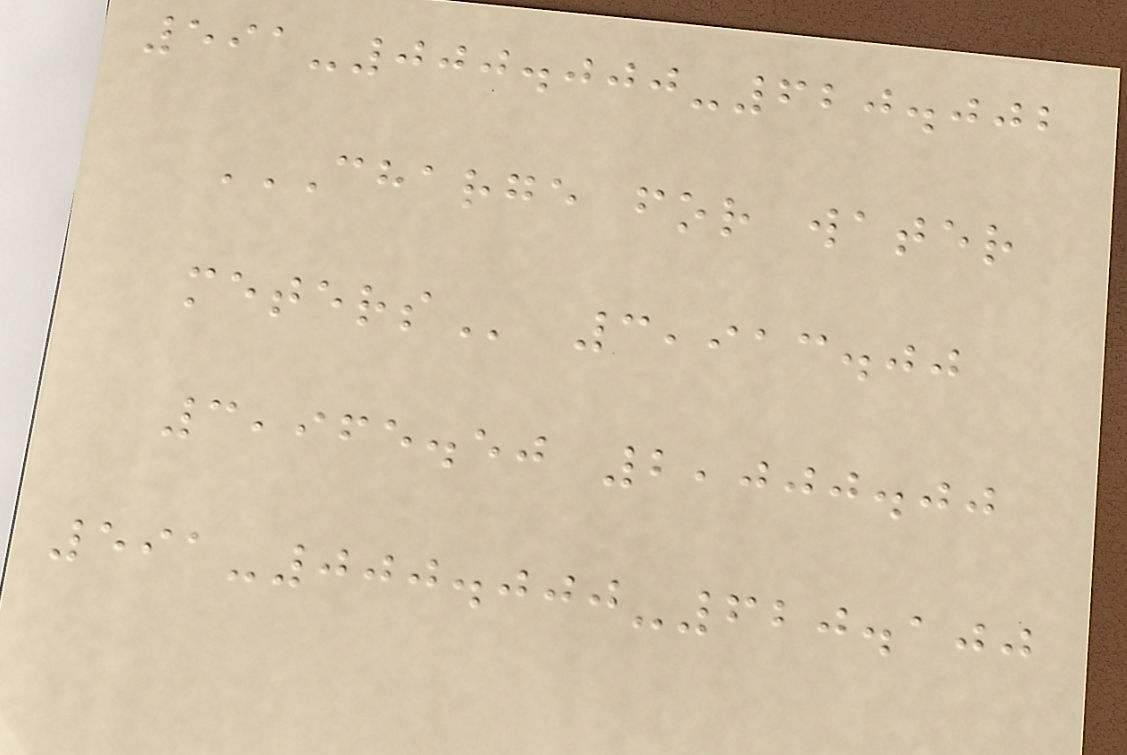591-000.000-620.002
CHARGE FOR WATER
METERS 3,913.00
3,965.50 2,000.00
591-000.000-620.100
